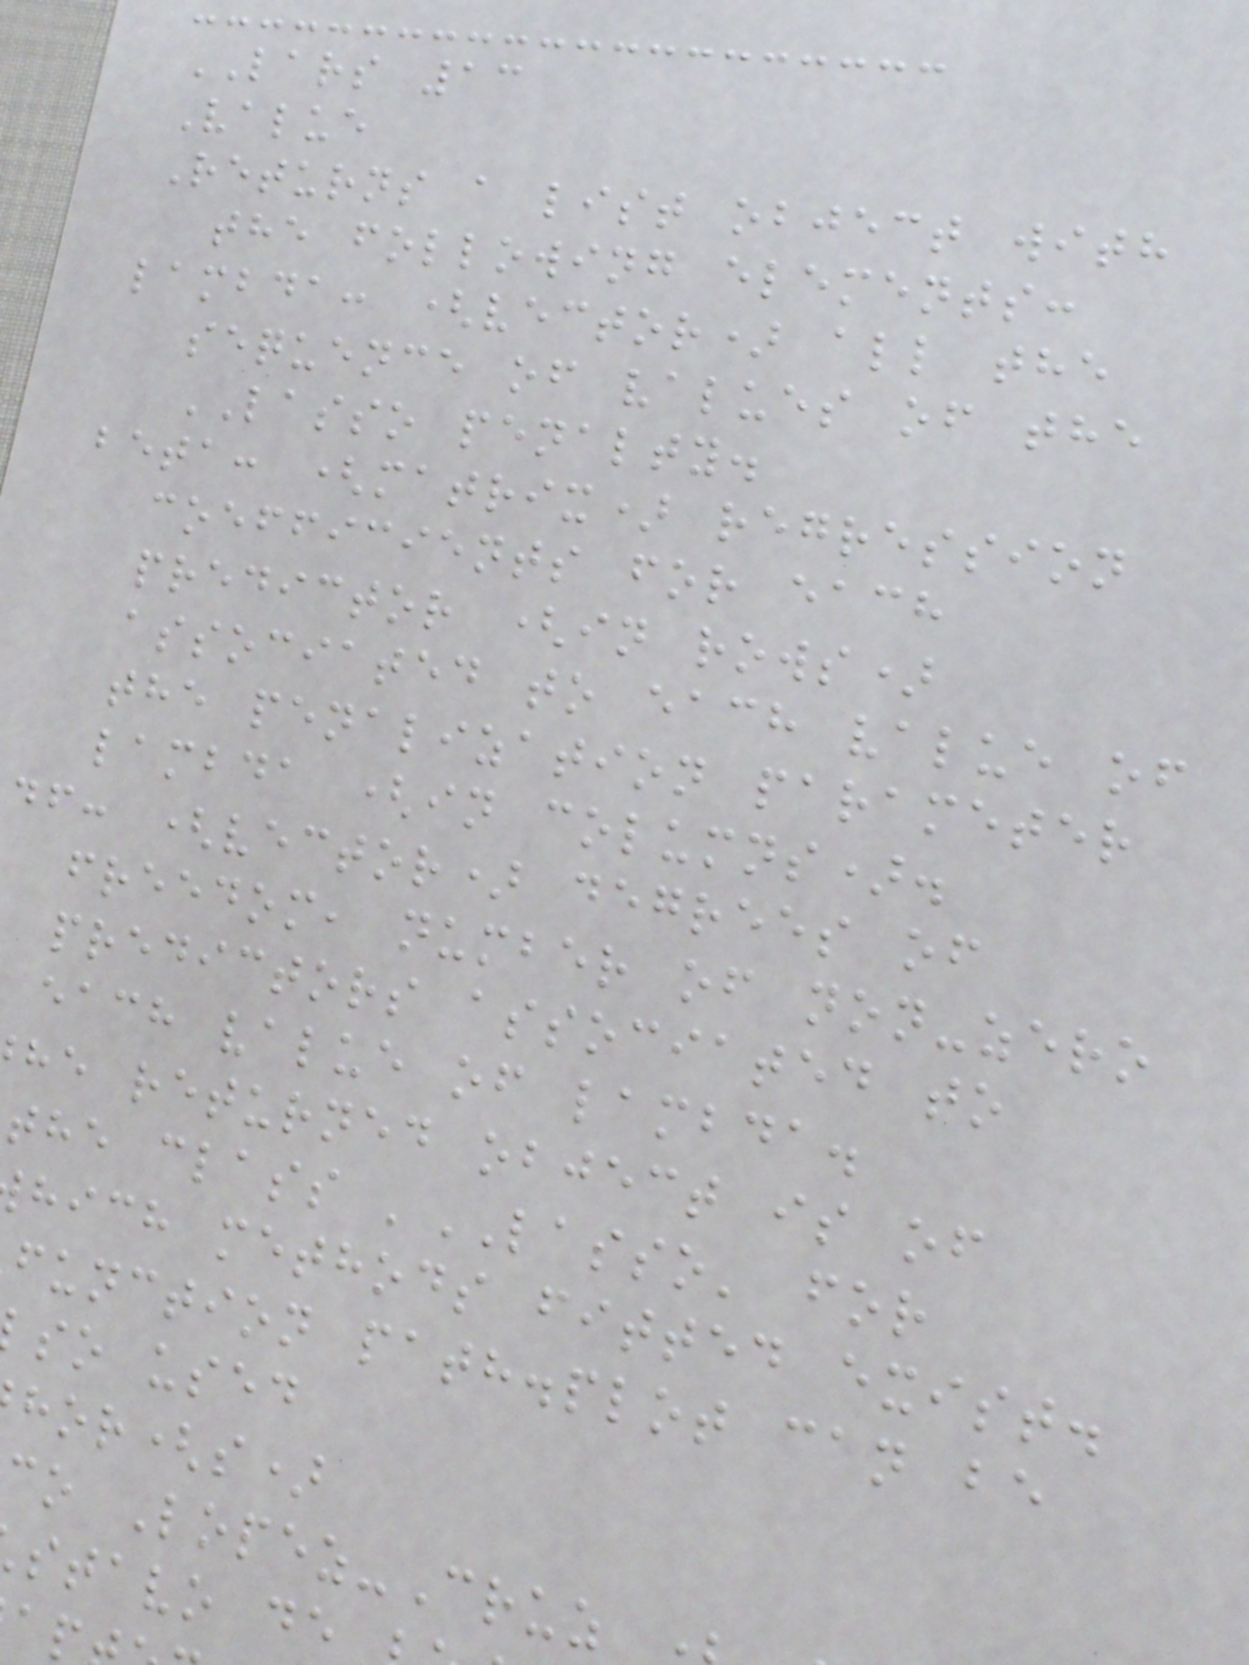LARS 13
Value
Returns a list object with
the following elements:
lambda: (vector) all the
sequence of values of the
LASSO penalty.
beta: (matrix) regression
coefficients for each
predictor (in rows)
associated to each value of
the penalization parameter
lambda (in columns).
df: (vector) degrees of
freedom, number of non-zero
predictors associated to
each value of lambda.
he returned object is of
the class 'LASSO' for
hich methods fitted exist.
function path.plot can be
so used
hor(s)
co Lopez-Cruz
stavo de
